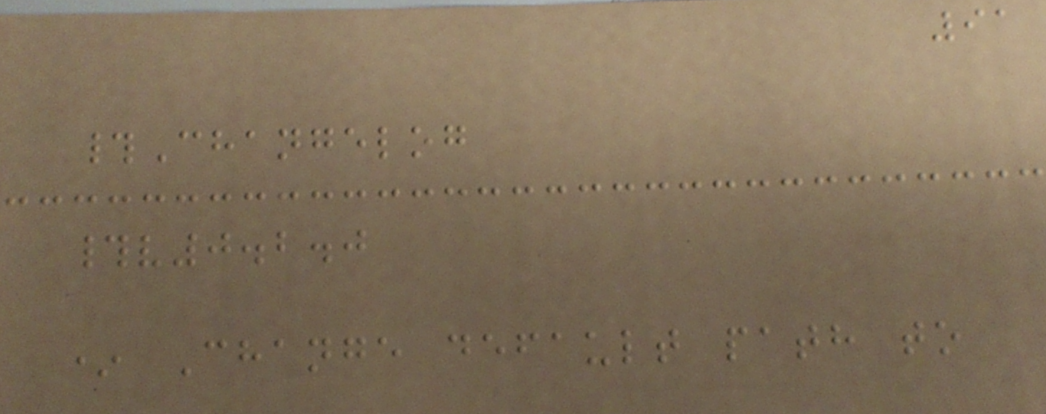91
#Changelog
#v0.2.0
* Change default path to
